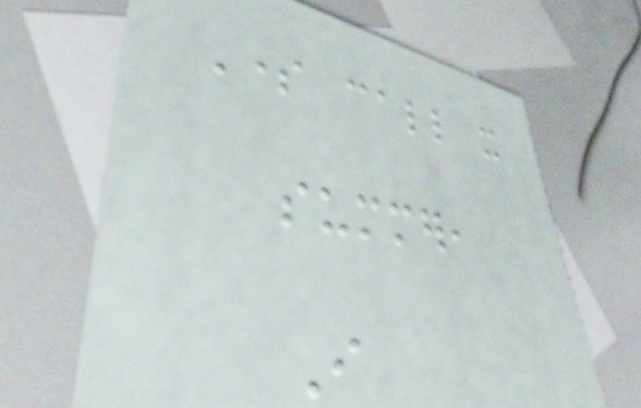Some call it
summer,
I
